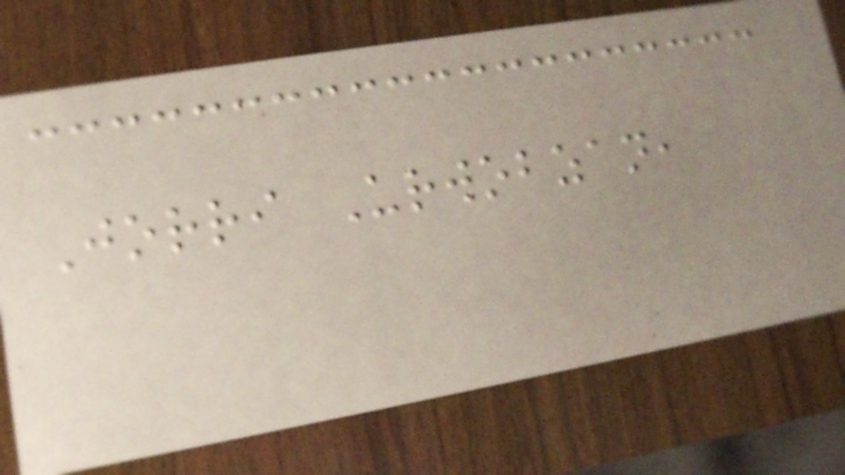Jorri Urwobzan,
